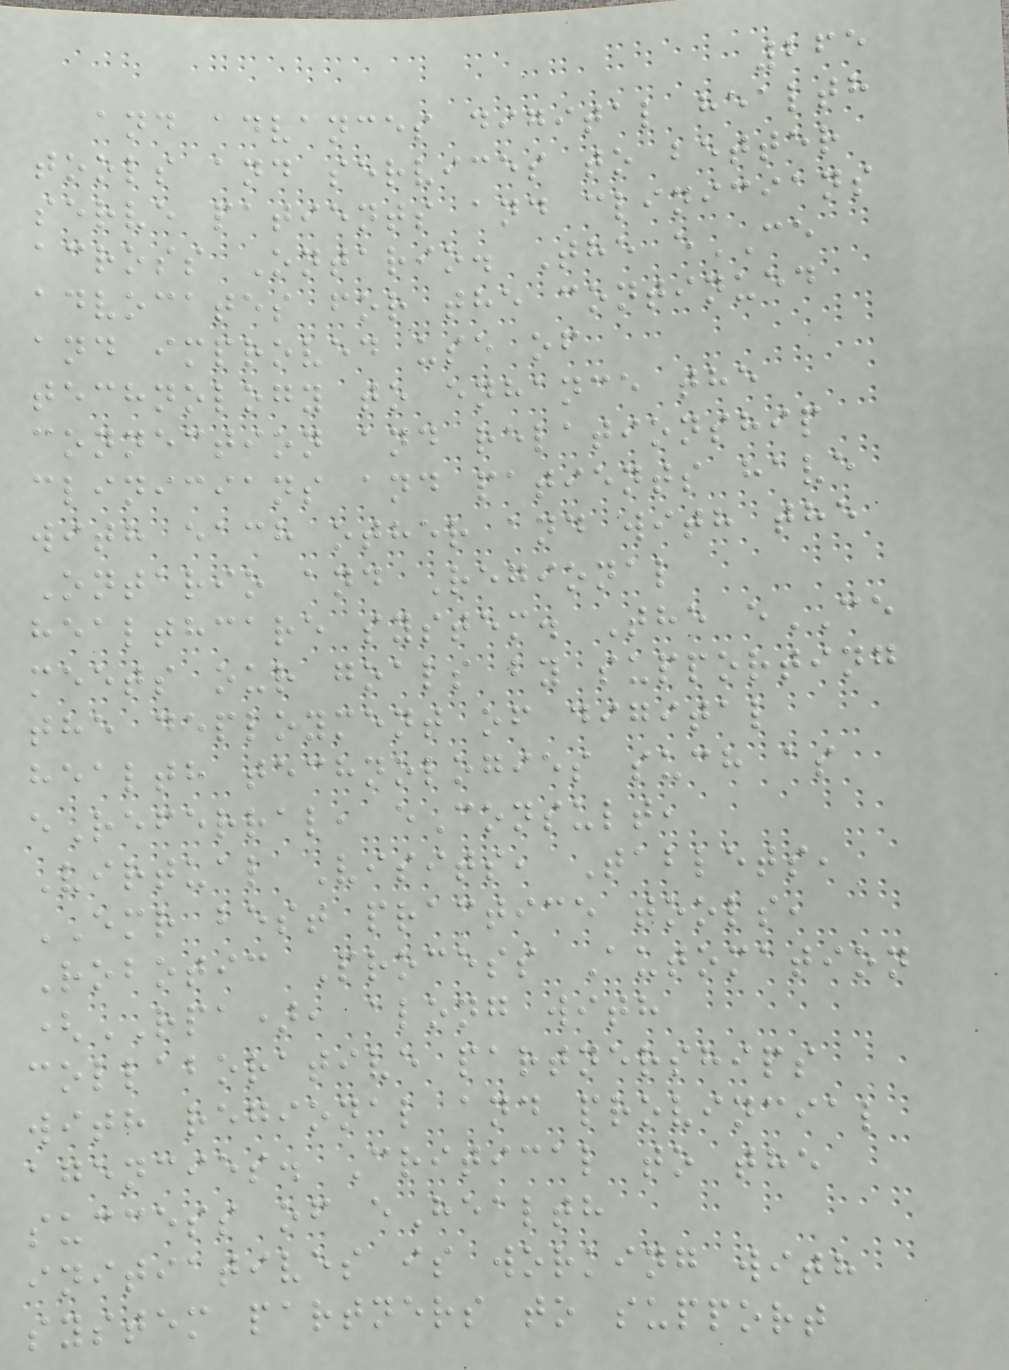265
and advances digital health
tools and services to better
serve patients and clinicians
across Ontario. The eCE
advocates for the continued
and improved use of
technology to enhance the
connection and relationship
clinicians and patients have
with each other and with the
Ontario and Regional
healthcare system. The eCE
meets our goals by supporting
the deployment of digital
health technologies such as
eReferral, eConsult,
Virtual Visits, Tablets,
EMR best practice tools,
Robotic Process Automation
(RPA), along with
collaborative partnerships
with regional and provincial
agencies. Critical to the
success of eHealth
initiatives is working with
system partners to support
